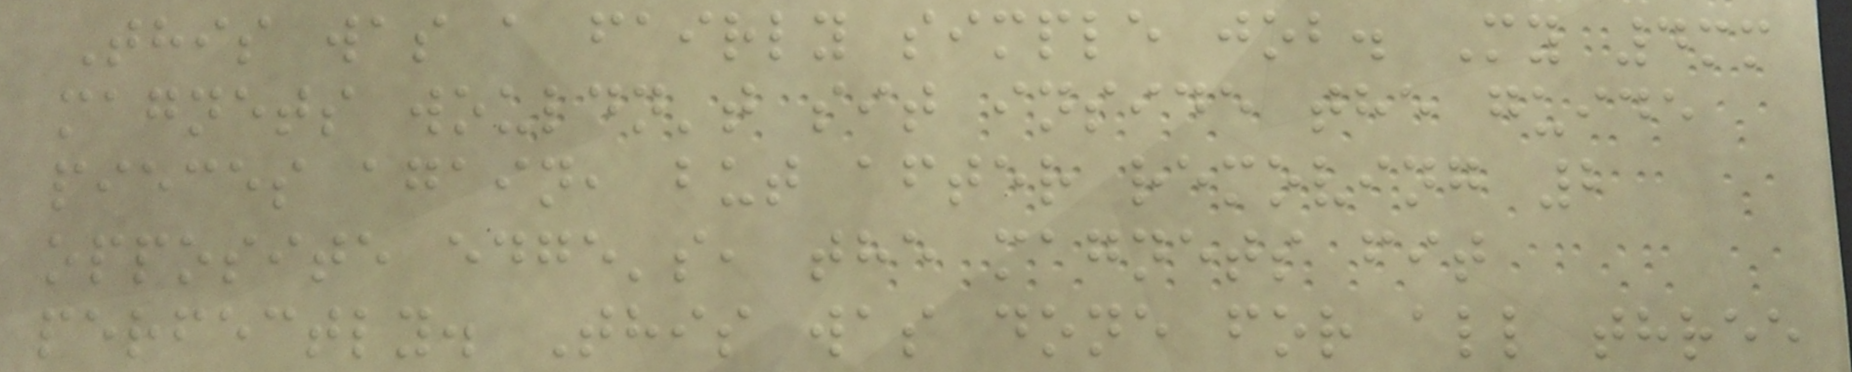This was a fairly simple job. My 4mm
magnets wouldn't sit inside the guide
pieces again, but after removing 2
opposite edge's, the magnets fit
perfectly. This was done for all three
